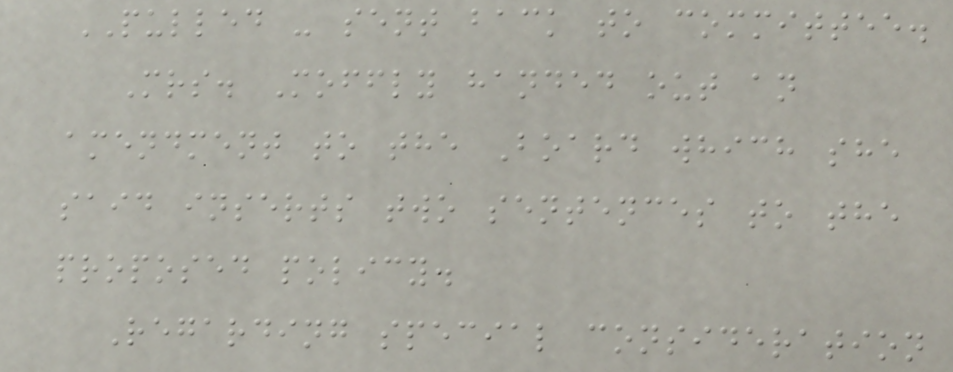PULLED - sent back to committee.
Mrs. Moffly handed out an
amendment to the Board which she
said inserts two sentences to the
proposed policy.
Regarding special consideration
